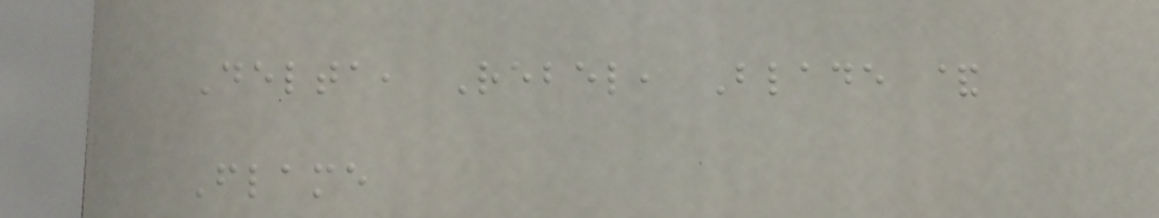Delta, Rebel, Blade &
Flame
